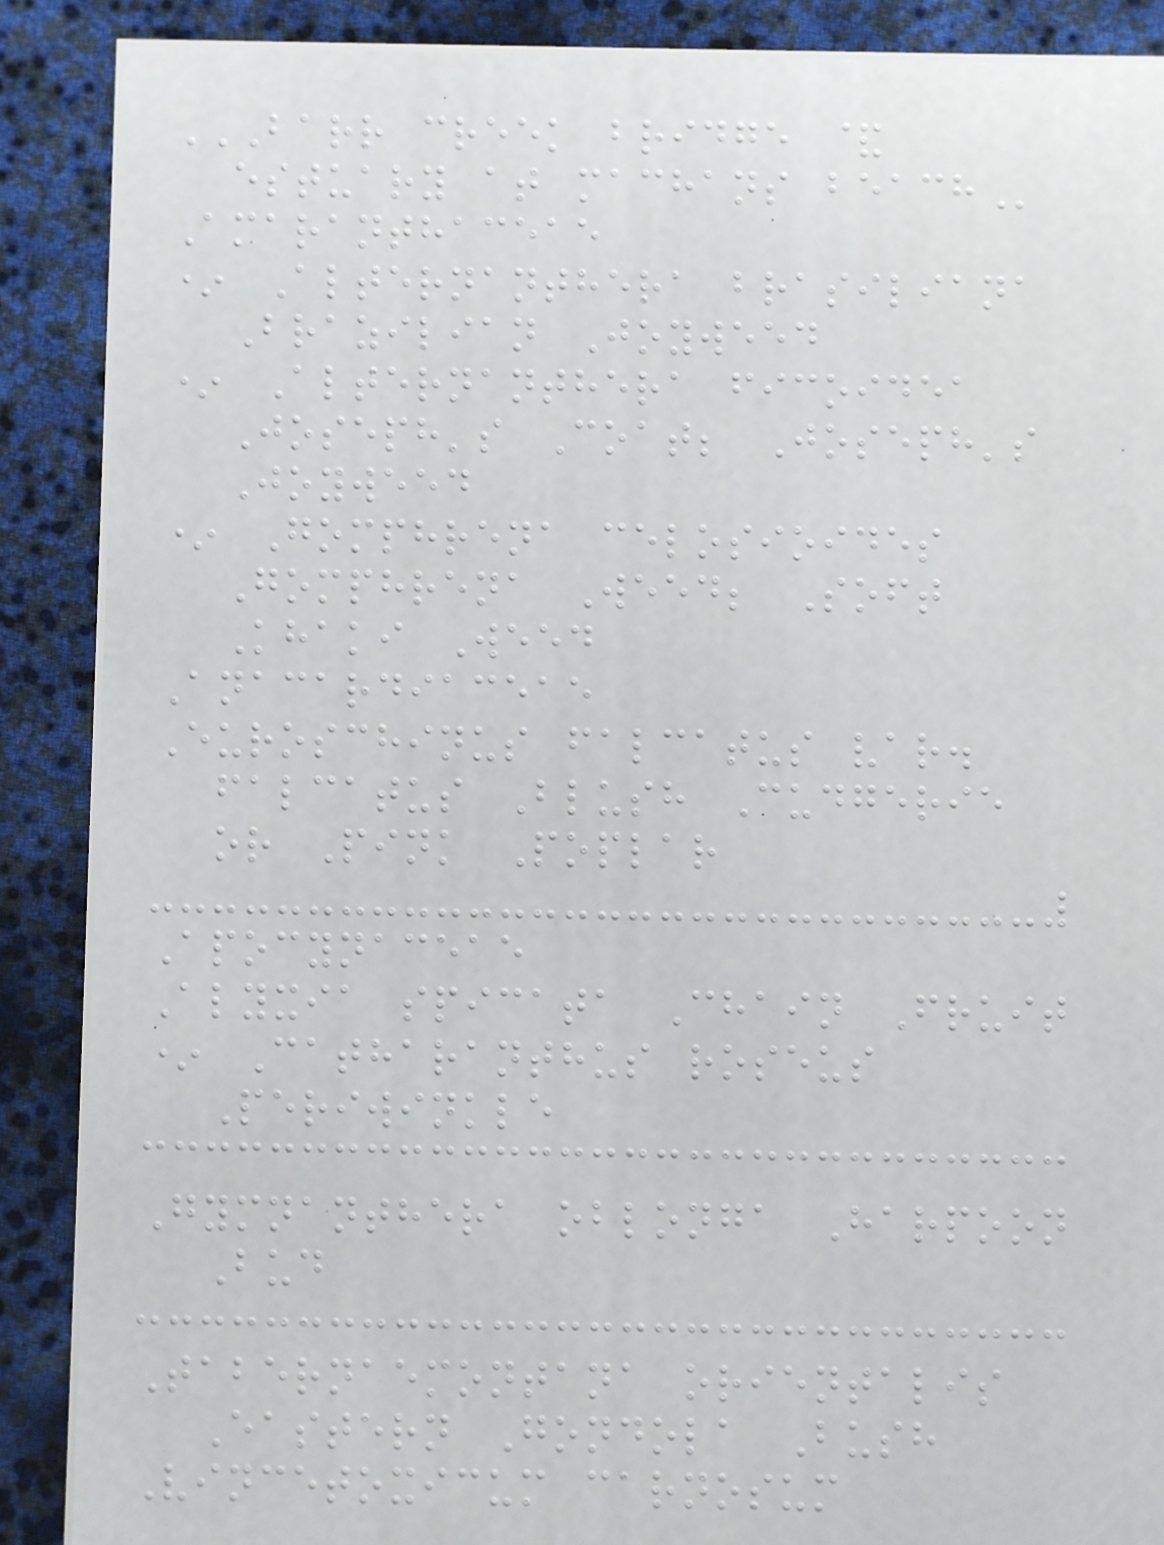BARR CREEK BRIDGE &
ESTUARY AT MACHANS BEACH
Amaranthaceae
* Alternanthera brasiliana
Brazilian Joyweed
* Alternanthera ficoidea
Joseph's Coat; Joseph's
Joyweed
* Gomphrena celosioides
Gomphrena Weed; Soft
Khaki Weed
Anacardiaceae
Euroschinus falcatus var.
falcatus Blush Cudgerie
or Pink Poplar
Apocynaceae
Alyxia spicata Chain Fruit
* Catharanthus roseus
Periwinkle
Gymnanthera oblonga Harpoon
Bud
Tabernaemontana orientalis
Eastern Gondola Bush
Vincetoxicum carnosum
